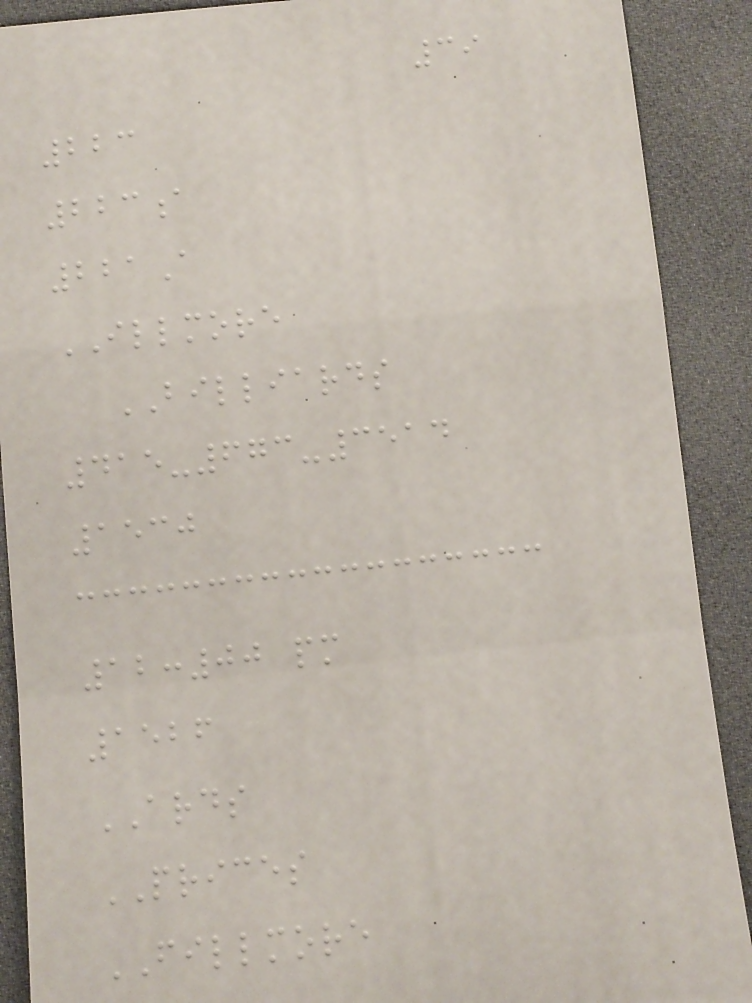39
223
223a
221A
ILLMORE
BILLIARDS
415-673-3514
1530
12:00 pm
1526
ARDS
PRICES
FILLMORE
